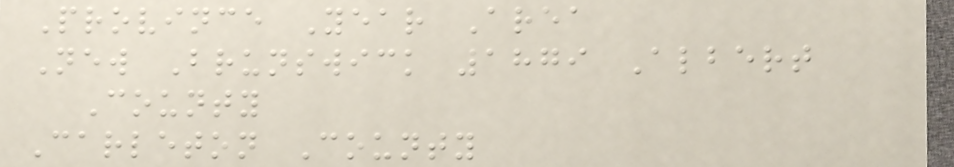Province Year Area
New Brunswick 1879 Albert
County
Carleton County
